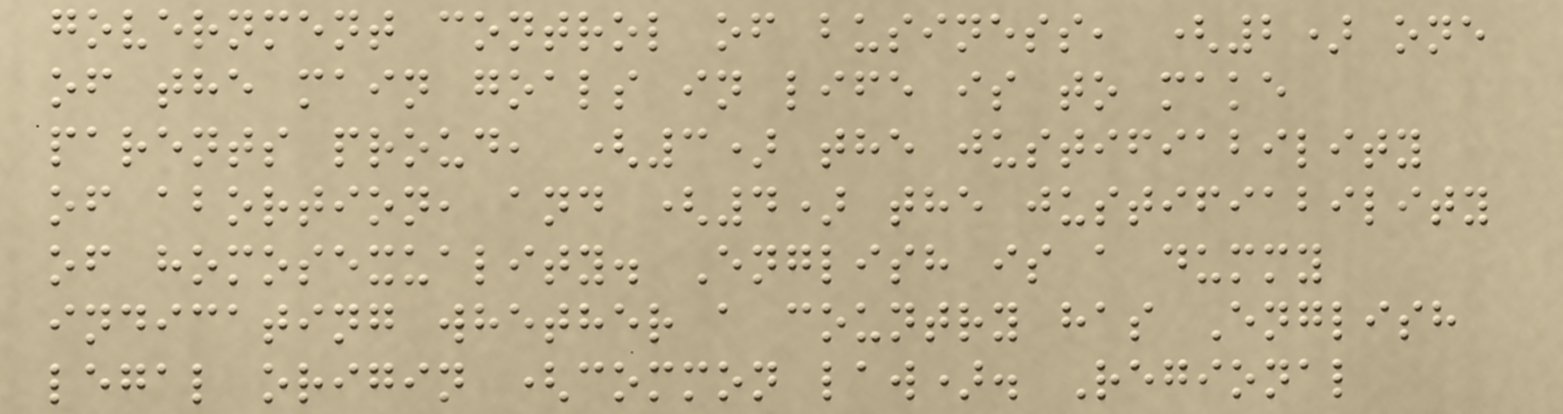government control of business, (2) one
of the main goals in life is to make
parents proud, (3) the justifiability
of abortion, and (4) the justifiability
of homosexuality. English is a dummy
indicating whether a country has English
legal origin (common law). Regional
